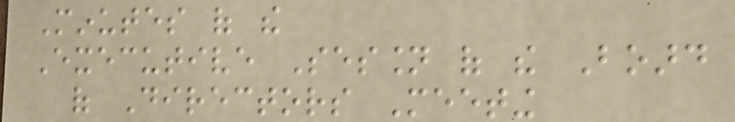Minutes of the
Executive Session of the Board
of Directors Meeting
